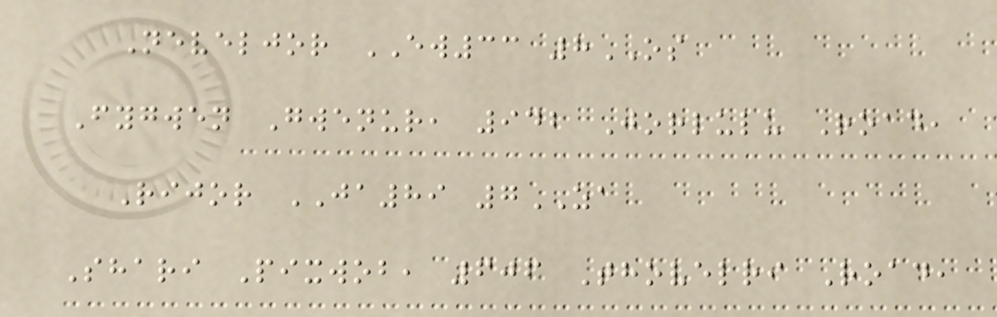Neveljor EW33 8OS
Fygwen Gwenur, 942 Jorlulu Road,
Rijor JA89 7ZA
Shari Pixwob, 606 Thovelri Road,
